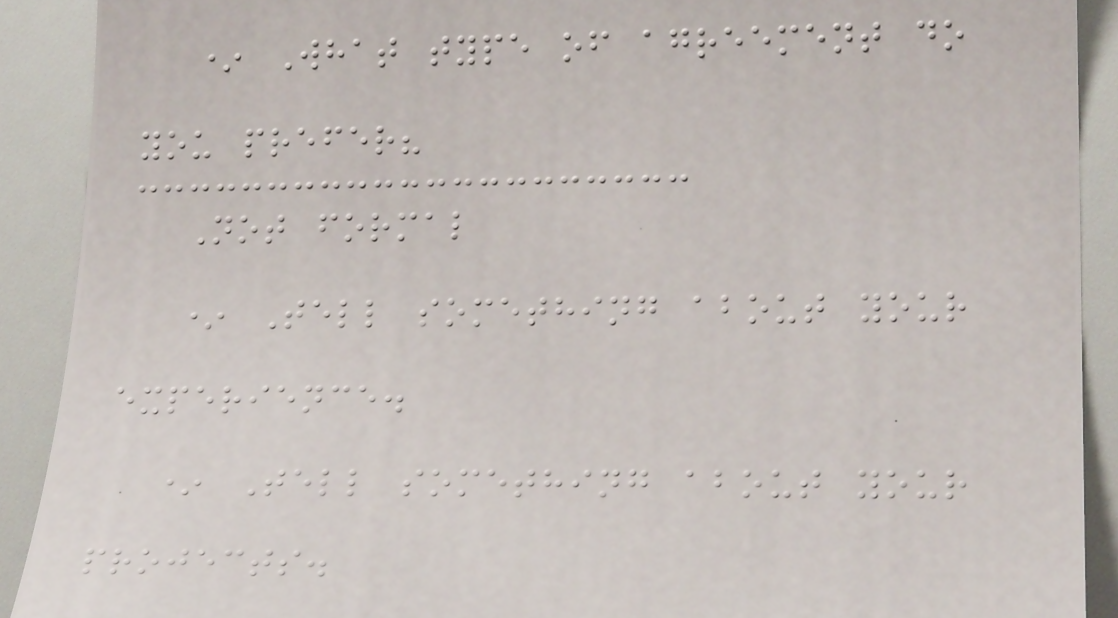* What type of agreement do
you prefer?
Not formal
* Tell something about your
experience.
* Tell something about your
projects.
